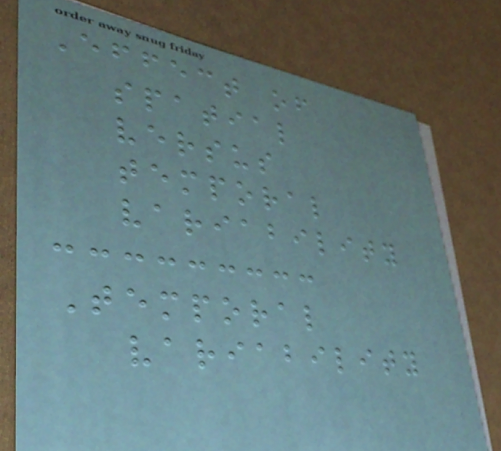Effect of
spatial
versus
temporal
variability
Temporal
variability
